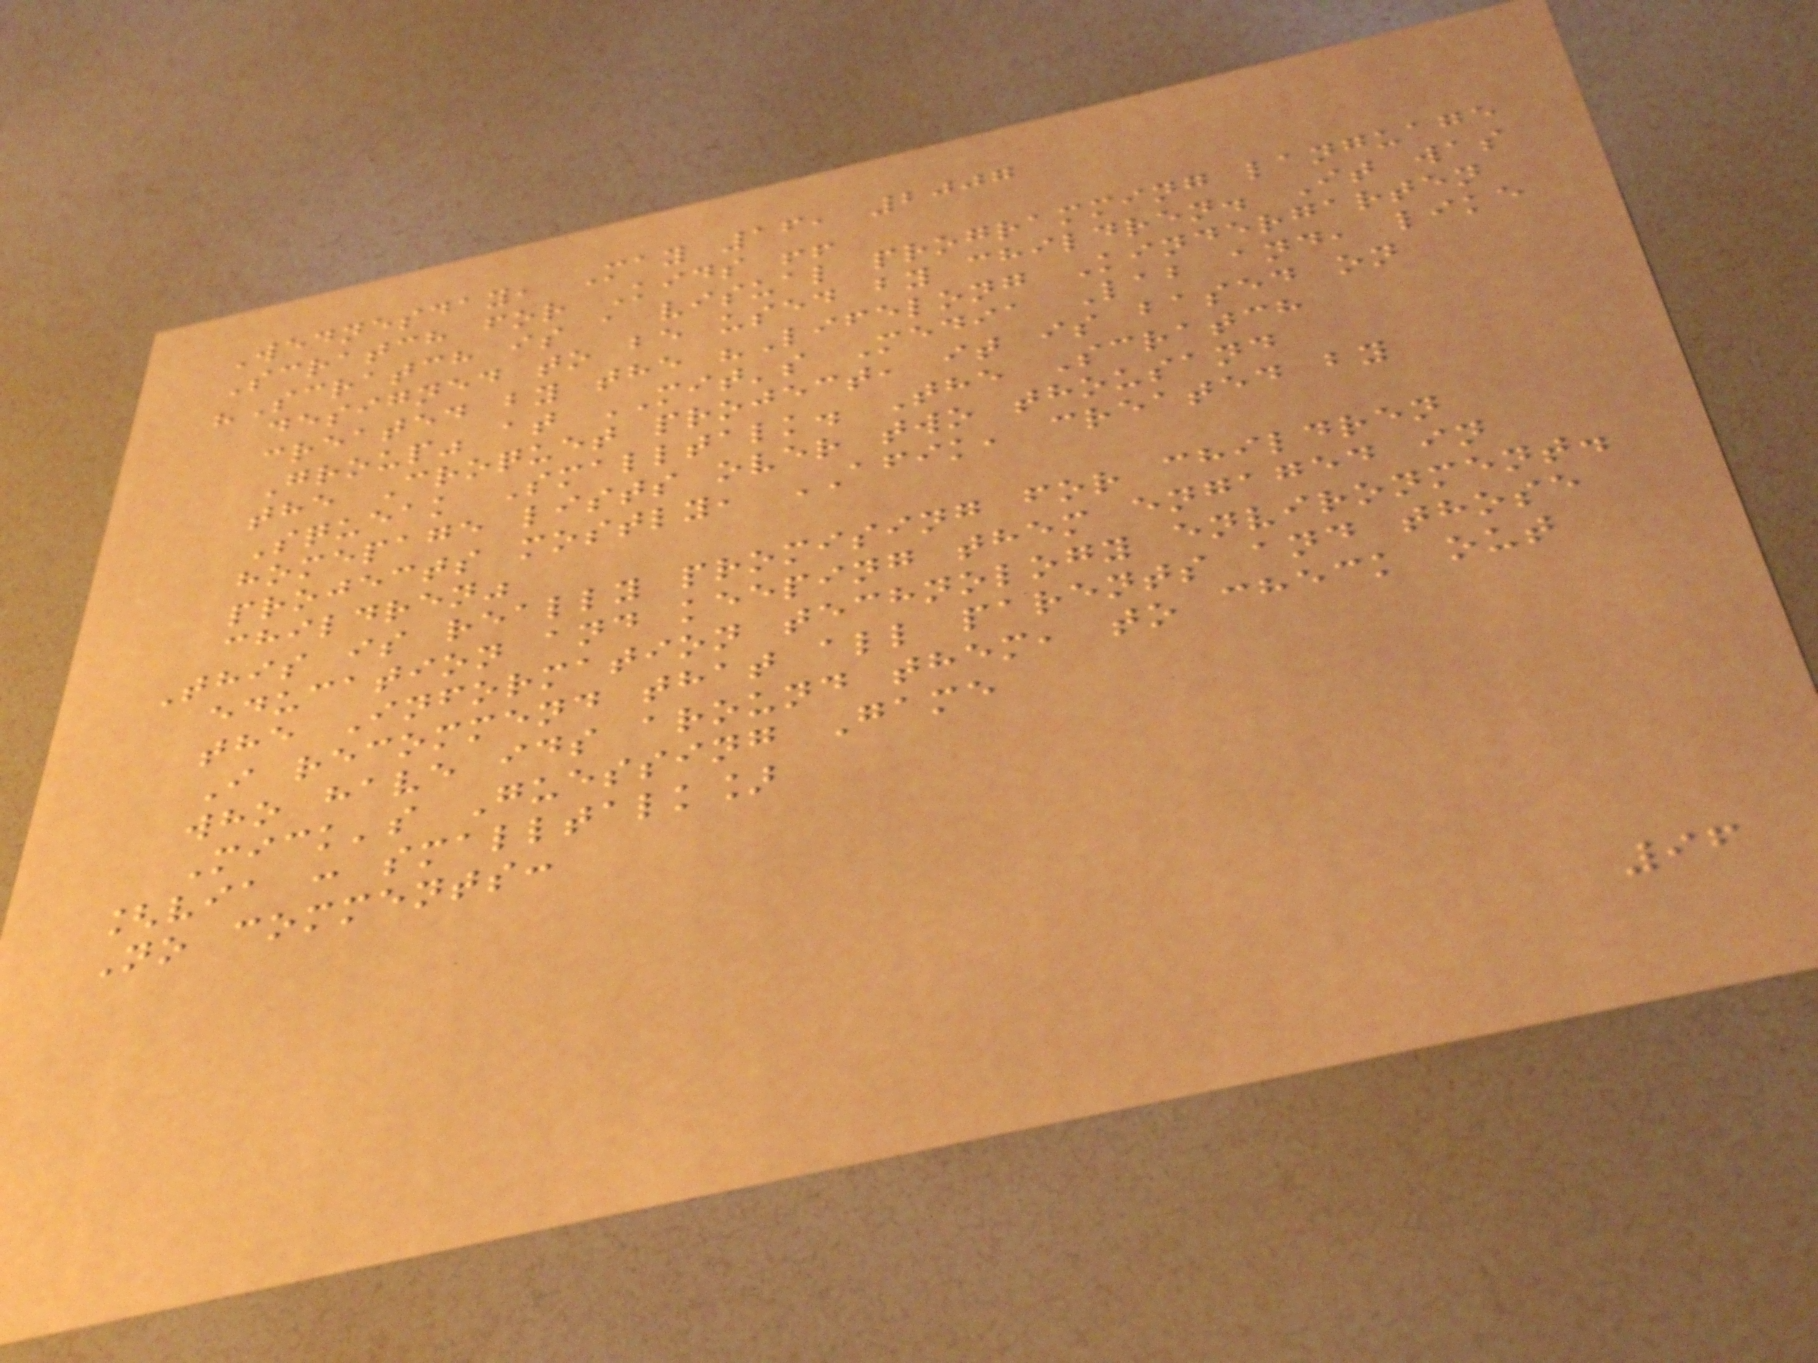Wednesday, May 16, 2007
Scratch for Kids !!
"Scratch is a visual programming language
designed to be used by children. It was
created by the "Lifelong Kindergarten
Group" at MIT's Media Lab and, like
the Croquet project, it is based on
Squeak Smalltalk. The Scratch
homepage lists over two thousand
projects mostly, AFIK, created by
children"
This is really promising for children
education and keeping them engaged in
the Information technology environment.
I recommend that all parents and those
who have ids around them, to check out
Mick's Guessing Game
[via : smalltalk]
No comments:
96
